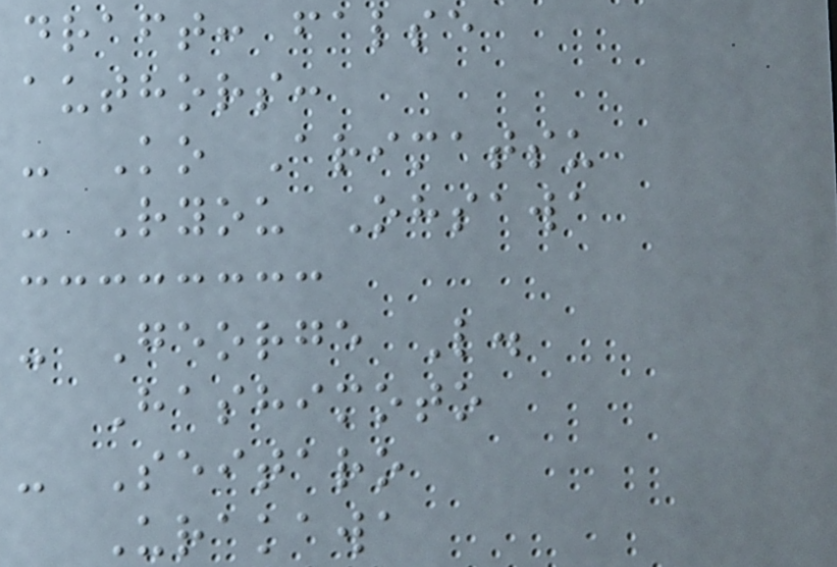draft: false
authors:
- Ko Arimatsu
- Ryou Ohsawa
- George L.
Hashimoto
- Seitaro
Urakawa
